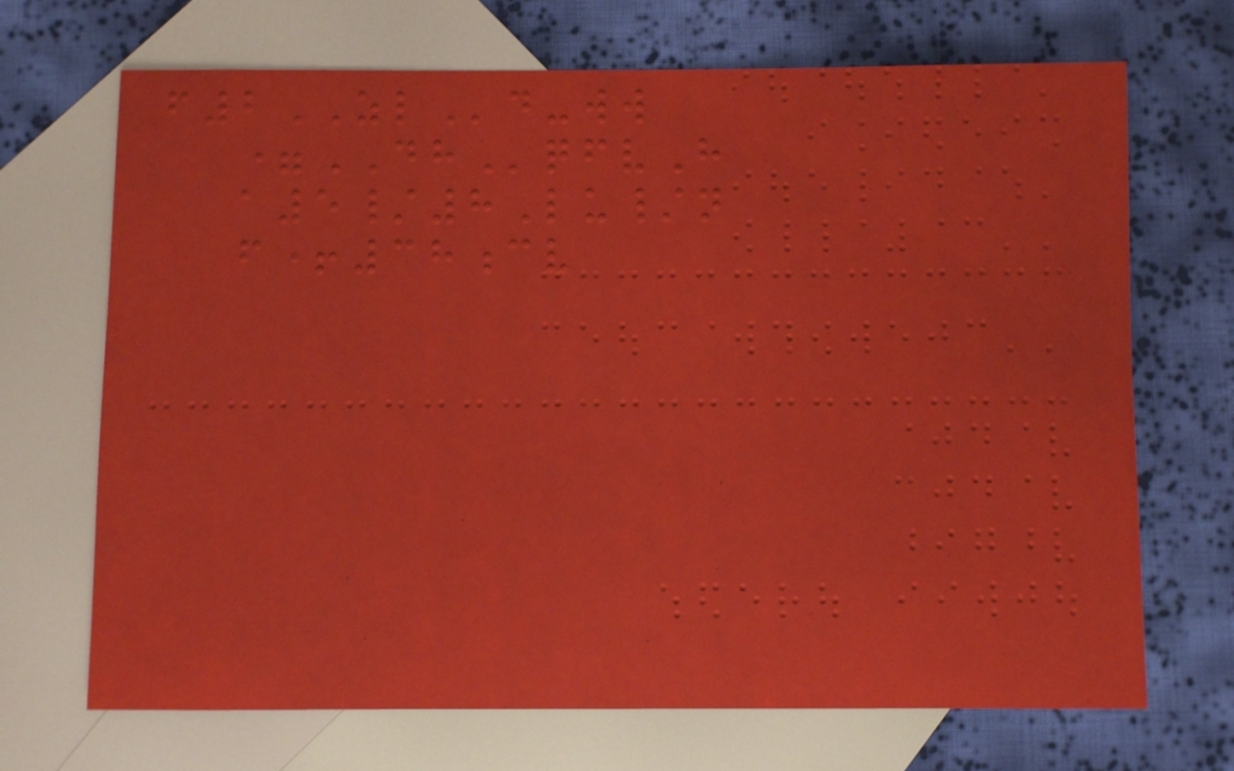f2ZLd-ww
=DHqfvH
a5/8Lu/n
f+38cv
